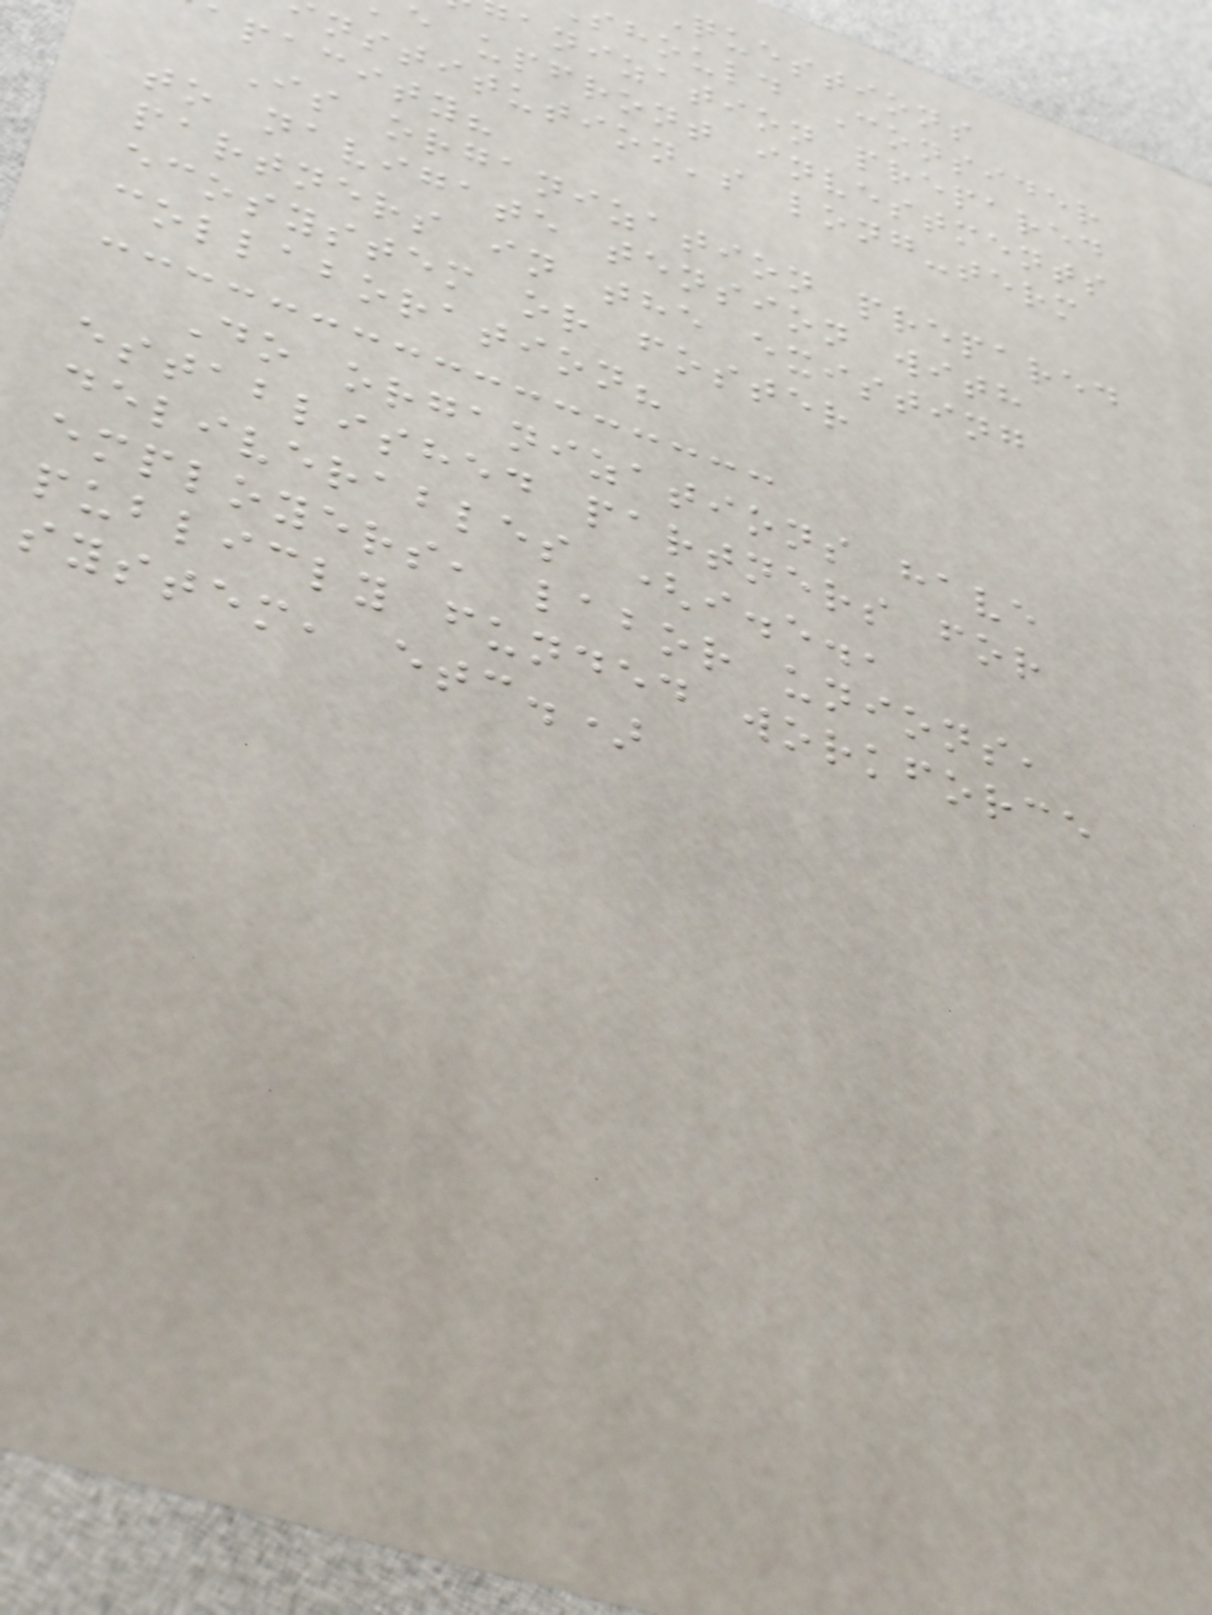questions
should Consider
anization prepared
e upfront investments
nstitution's long-term
apacity?
Is organization prepared
to navigate tension with
partners in the existing
ecosystem or foster
collaboration?
Do organizations have
established partners for
deliverables (i.e.,
employers, labor unions,
publicly funded workforce
system, etc.)
